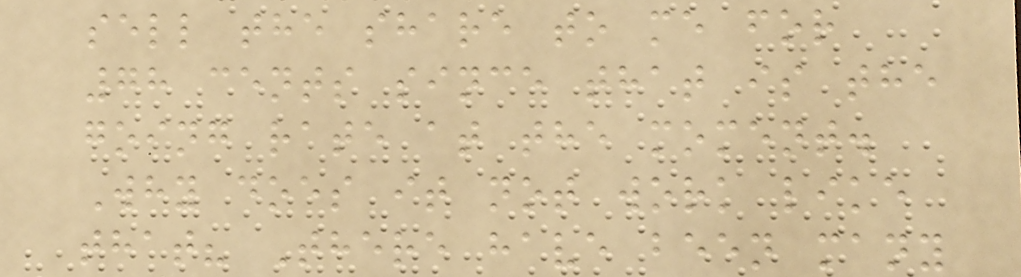sell the share to me for
78 cents since that is the
going rate at the moment.
Why does it not work like
that? There have been many
